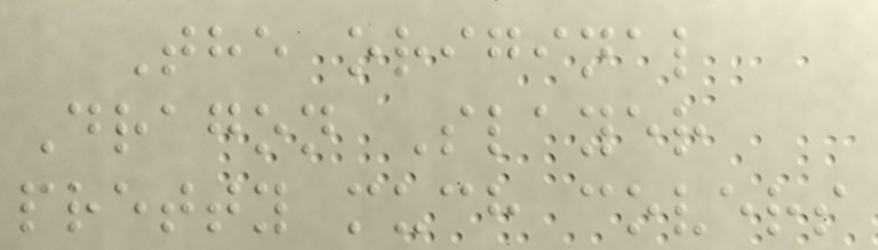The original
Dragon Slayer
pretty much covers
